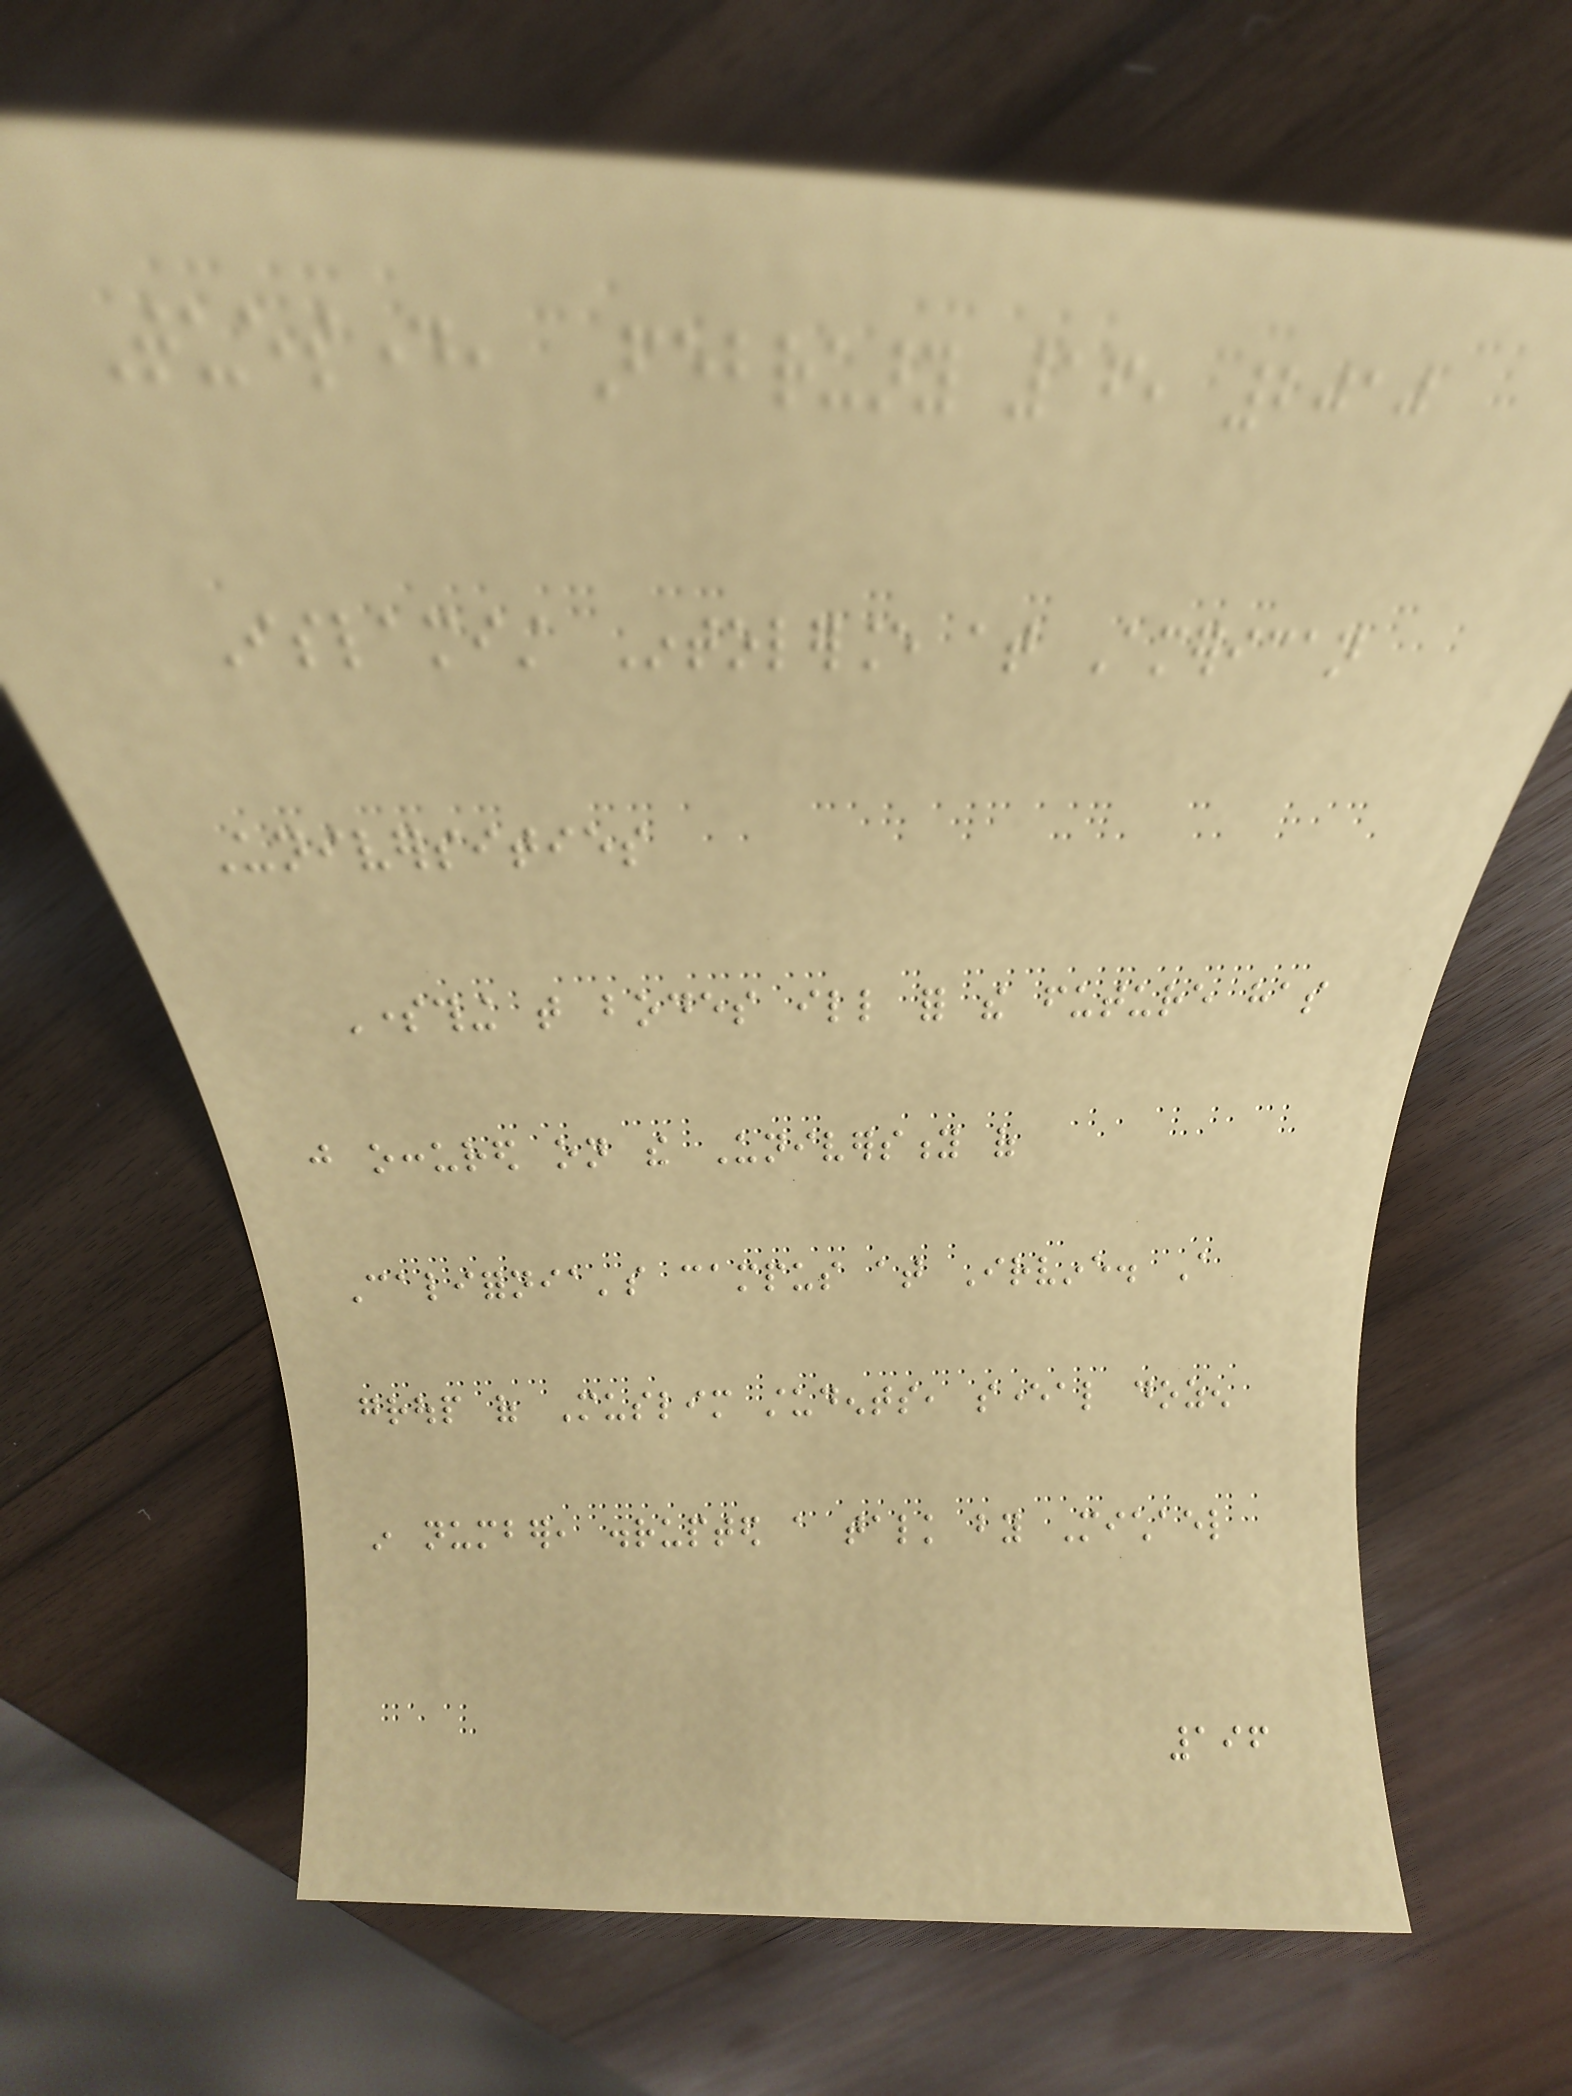Tuesday, February 16, 2010
Islamist Intolerance at American
Universities
Something that bodes ill for the future has
just occured on the University of
California's campus at Irvine. A
group of Muslim students, several dozen
in number, disrupted a talk by Michael
196
